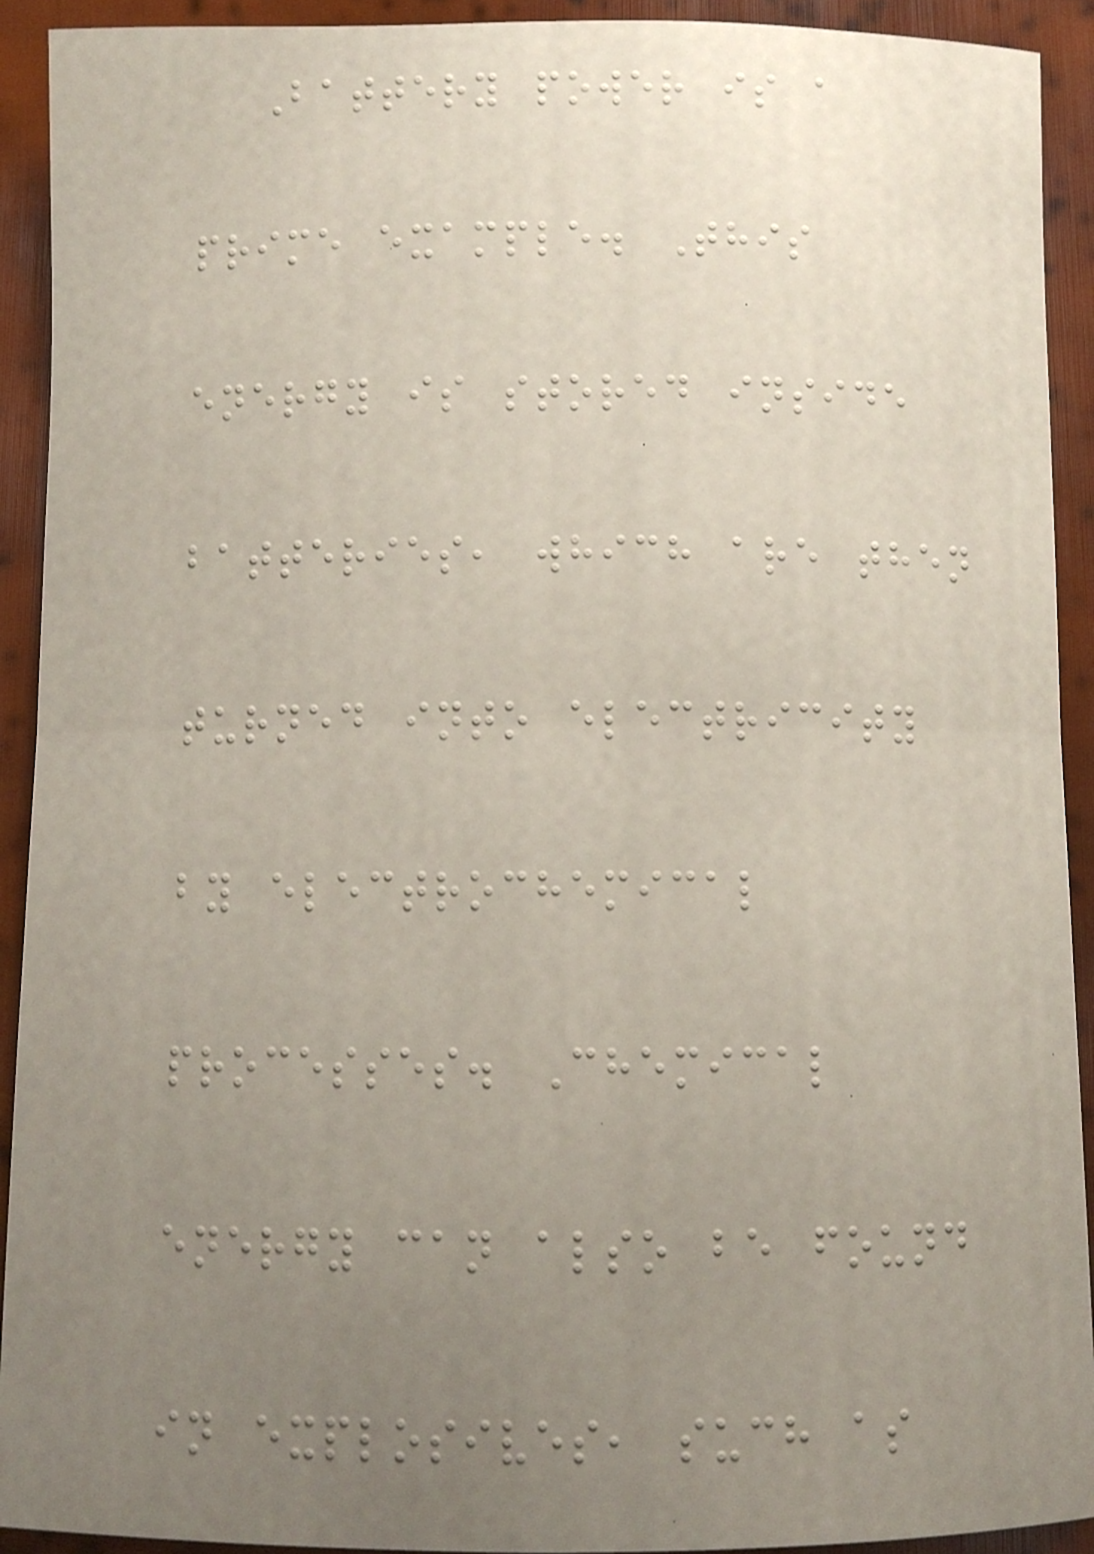Battery power is a
prime example. This
energy is stored inside
batteries, which are then
turned into electricity
by electrochemical
processes. Chemical
energy can also be found
in explosives, such as
